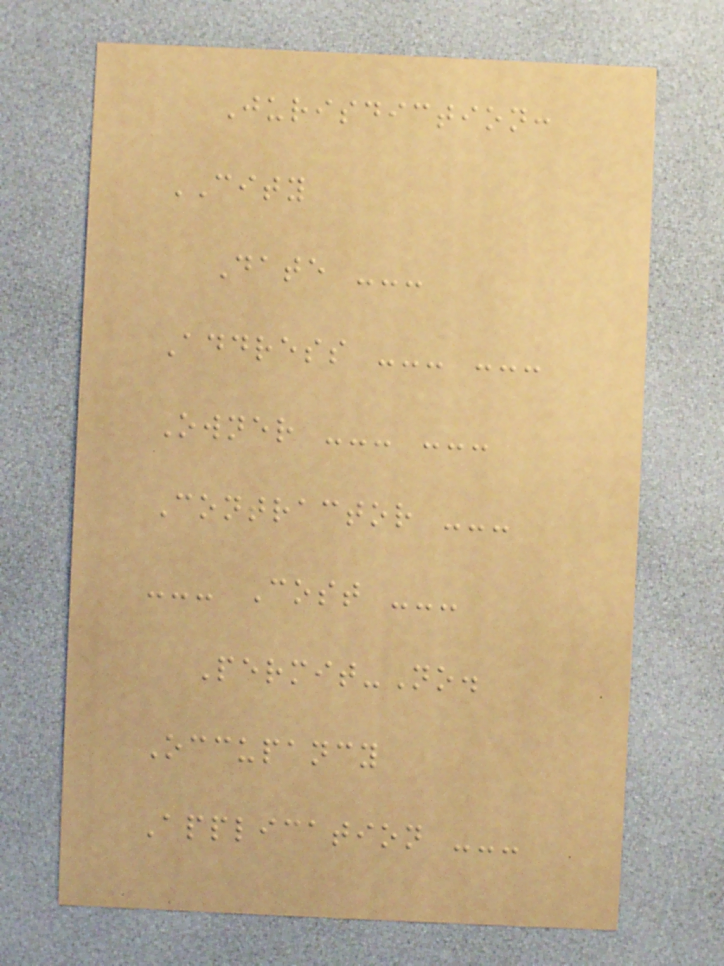Jurisdiction:
CITY
Date ---
Address --- ---
Owner --- ---
Contractor ---
--- Cost ---
Permit-No.
Occupancy
Application ---
